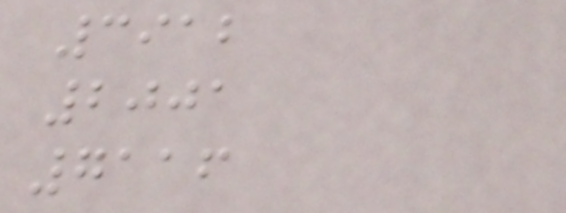3912
2001
7116
